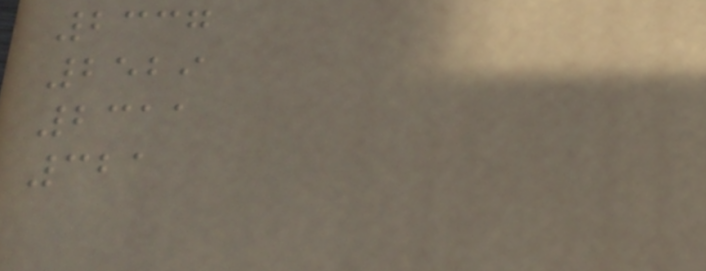2337
2529
2311
321
